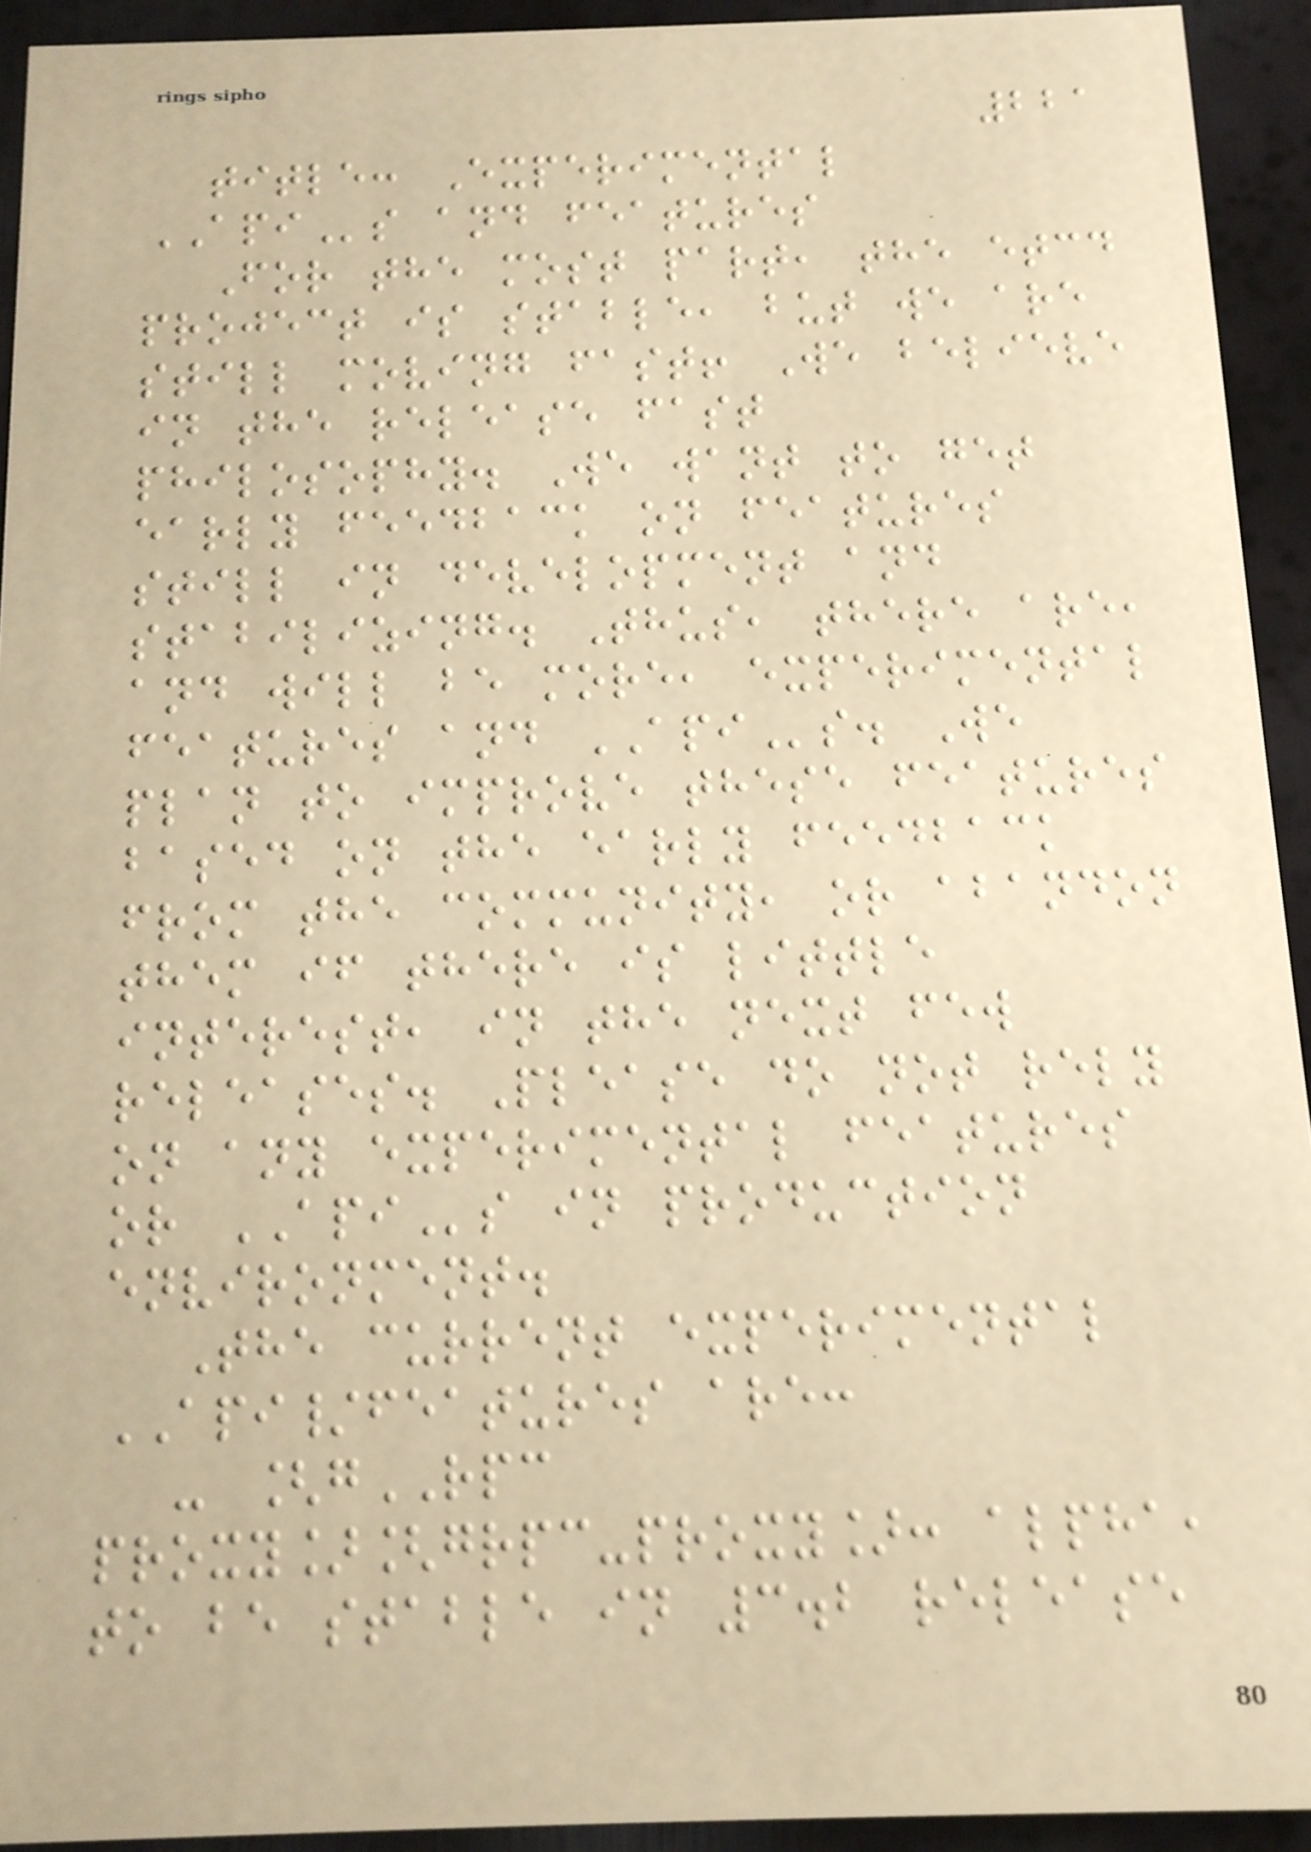221
title: Experimental
APIs and features
For the most part, the etcd
project is stable, but we are
still moving fast! We believe
in the release fast
philosophy. We want to get
early feedback on features
still in development and
stabilizing. Thus, there are,
and will be more, experimental
features and APIs. We
plan to improve these features
based on the early feedback
from the community, or abandon
them if there is little
interest, in the next few
releases. Please do not rely
on any experimental features
or APIs in production
environment.
The current experimental
API/features are:
- [gRPC
proxy][grpc-proxy]: alpha,
to be stable in 3.2 release
